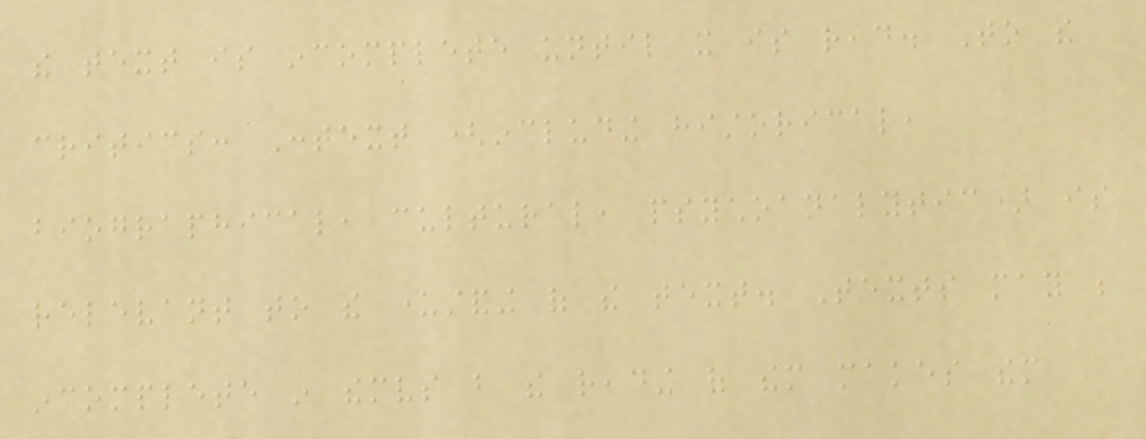the text is incomplete until it is read. To the
critics: Context (including historical,
biographical, cultural, psychoanalytic) is
relevant to the understanding of the text. Texts may be
incomplete in themselves but the reading of them makes them
